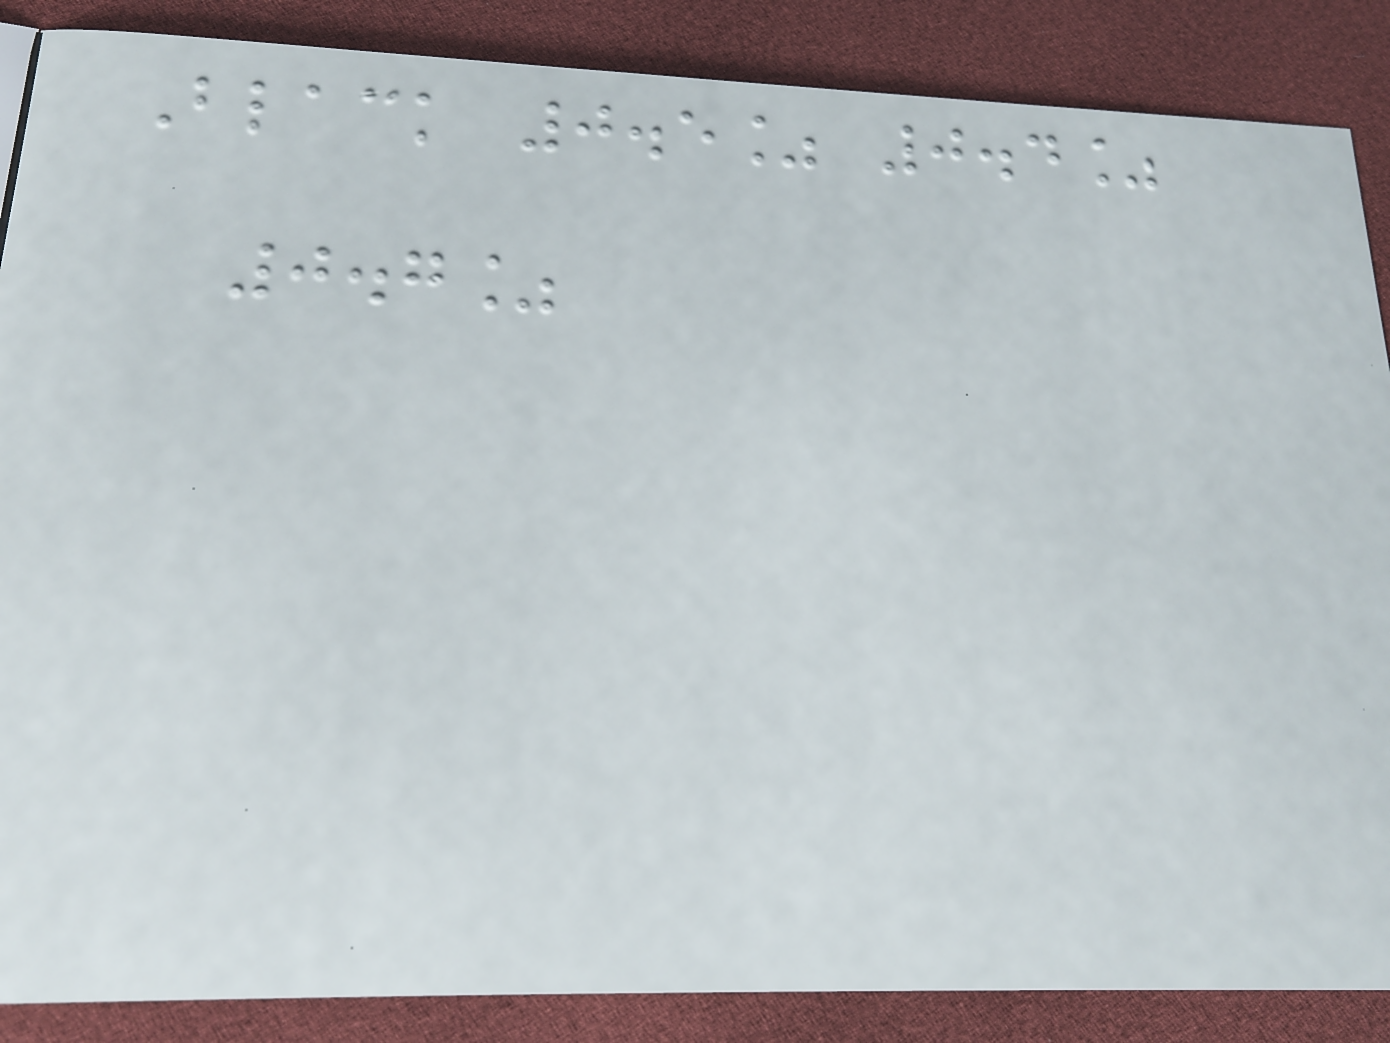Black 0.5% 0.4%
0.7%
